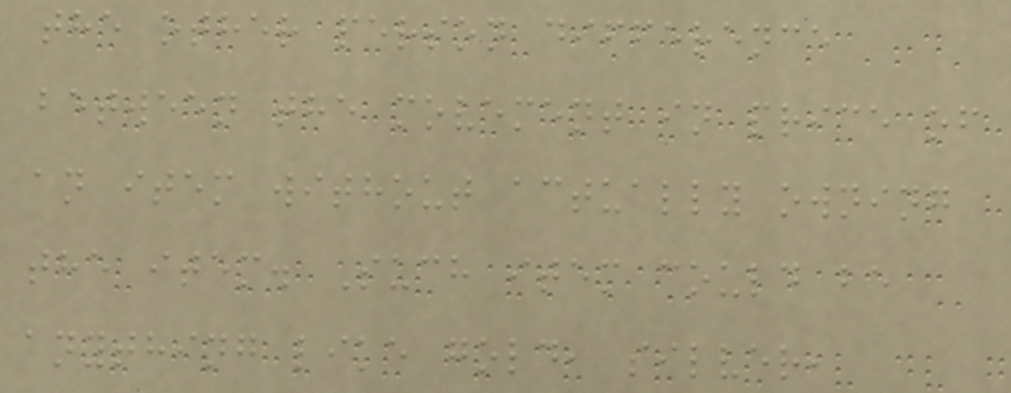the other person difference
between the movement in price of
an item without actually owning
the item. Such item could be
anything like gold, silver,
